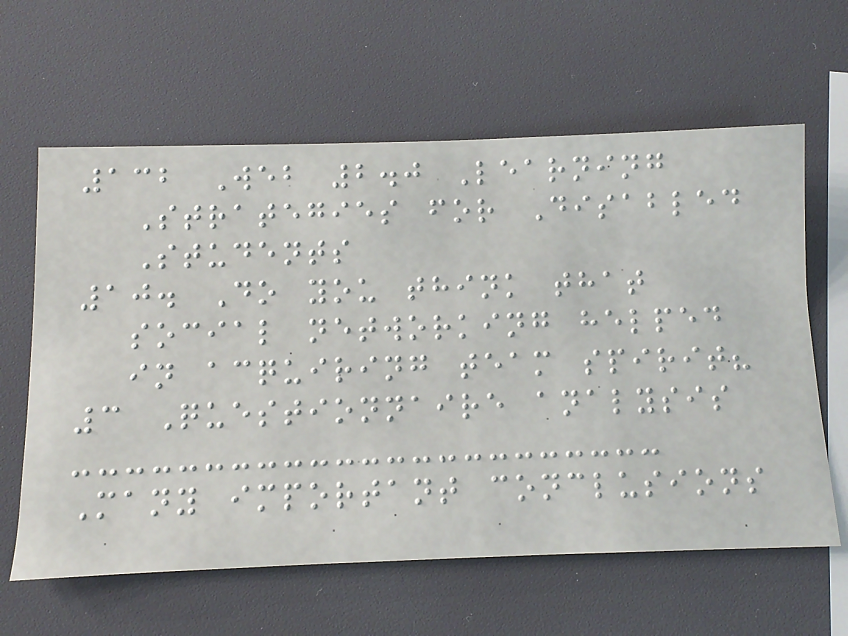132 Web 2.0 Learning
Strategies for Disabled
Students
10. Do you think that
social networking helped
in acquiring team spirit?
3 Questionnaire analysis
Many important conclusions
